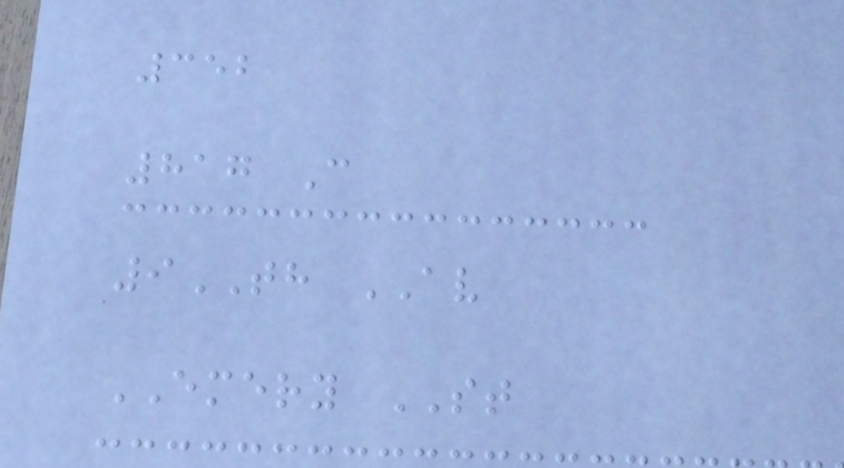352
817 C
9TH AV
EMERY ST
